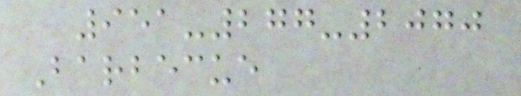951-277-2070
Barbecue
